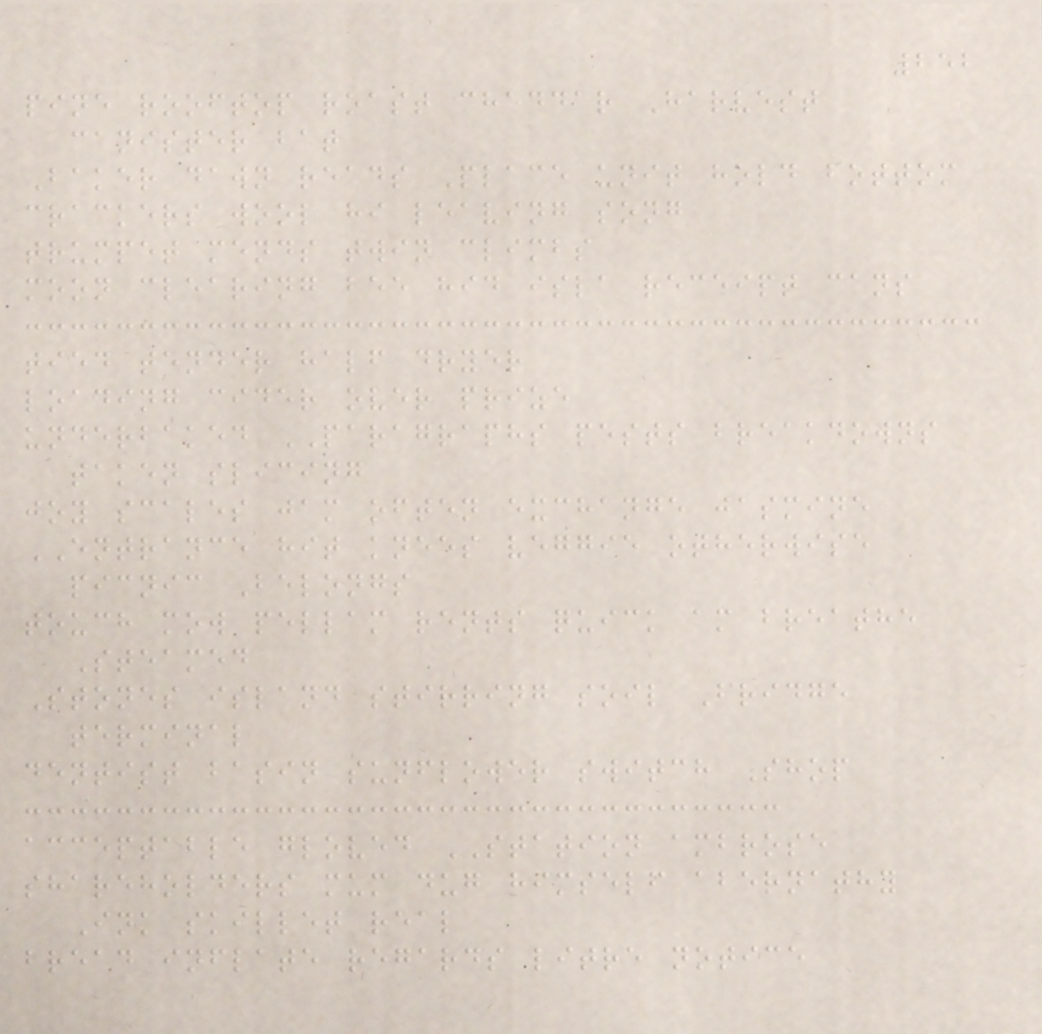252
pine rooftop roast cheddar Harvest
canister bat
Baker dawn reads Place unit hold bottom
crackers wool hi leaving song
trumpet mends twin climbs
moon clearing bee hid isla receipt cans
tied tender half dryer
loading cider over prize
underbaked PARAGRAPHS pests breakdowns
taken slicing
joy scales jam often exchange jasmine
ENTRANCE hit knees veggie otherwise
picnic Belongs
touch mow pellam rents quick am breathe
Steamed
Stones island stirring soil Bridge
terminal
dentist basin sunflower switch Shop
acceptable gloved STATION ambrose
shareholders mum dug himself abernathy
Ink skillet real
bread inflate regards litre notice
